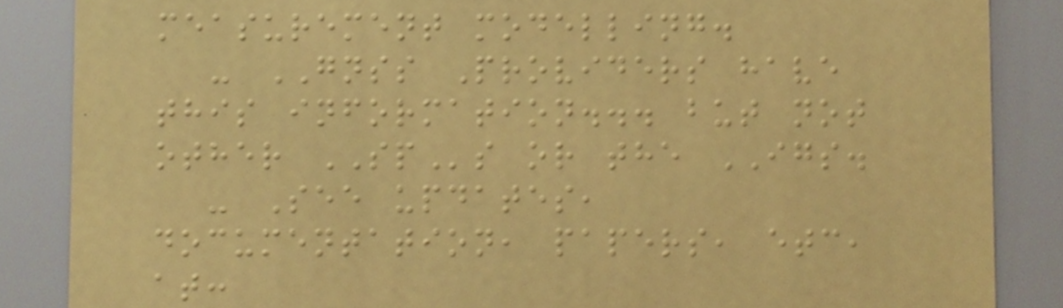measurement modelling.
- GNSS Providers have
this information... but not
other SPs or the IGS.
- See updates,
documentation, papers, etc,
at:
